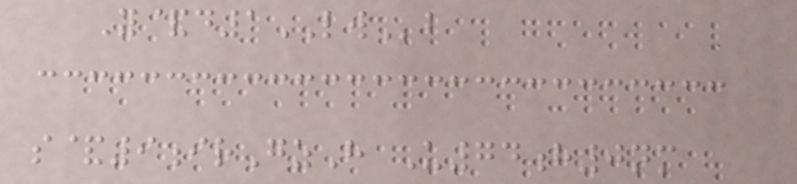Y&d1LWb
s&9irGzH U74h0nm
